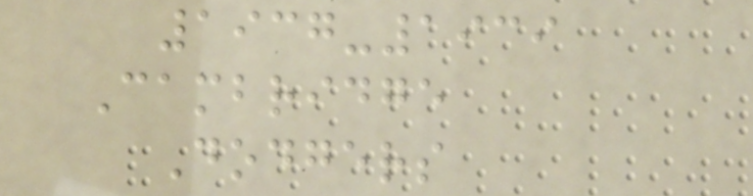1937-1939
Cambridge
Dodgers
